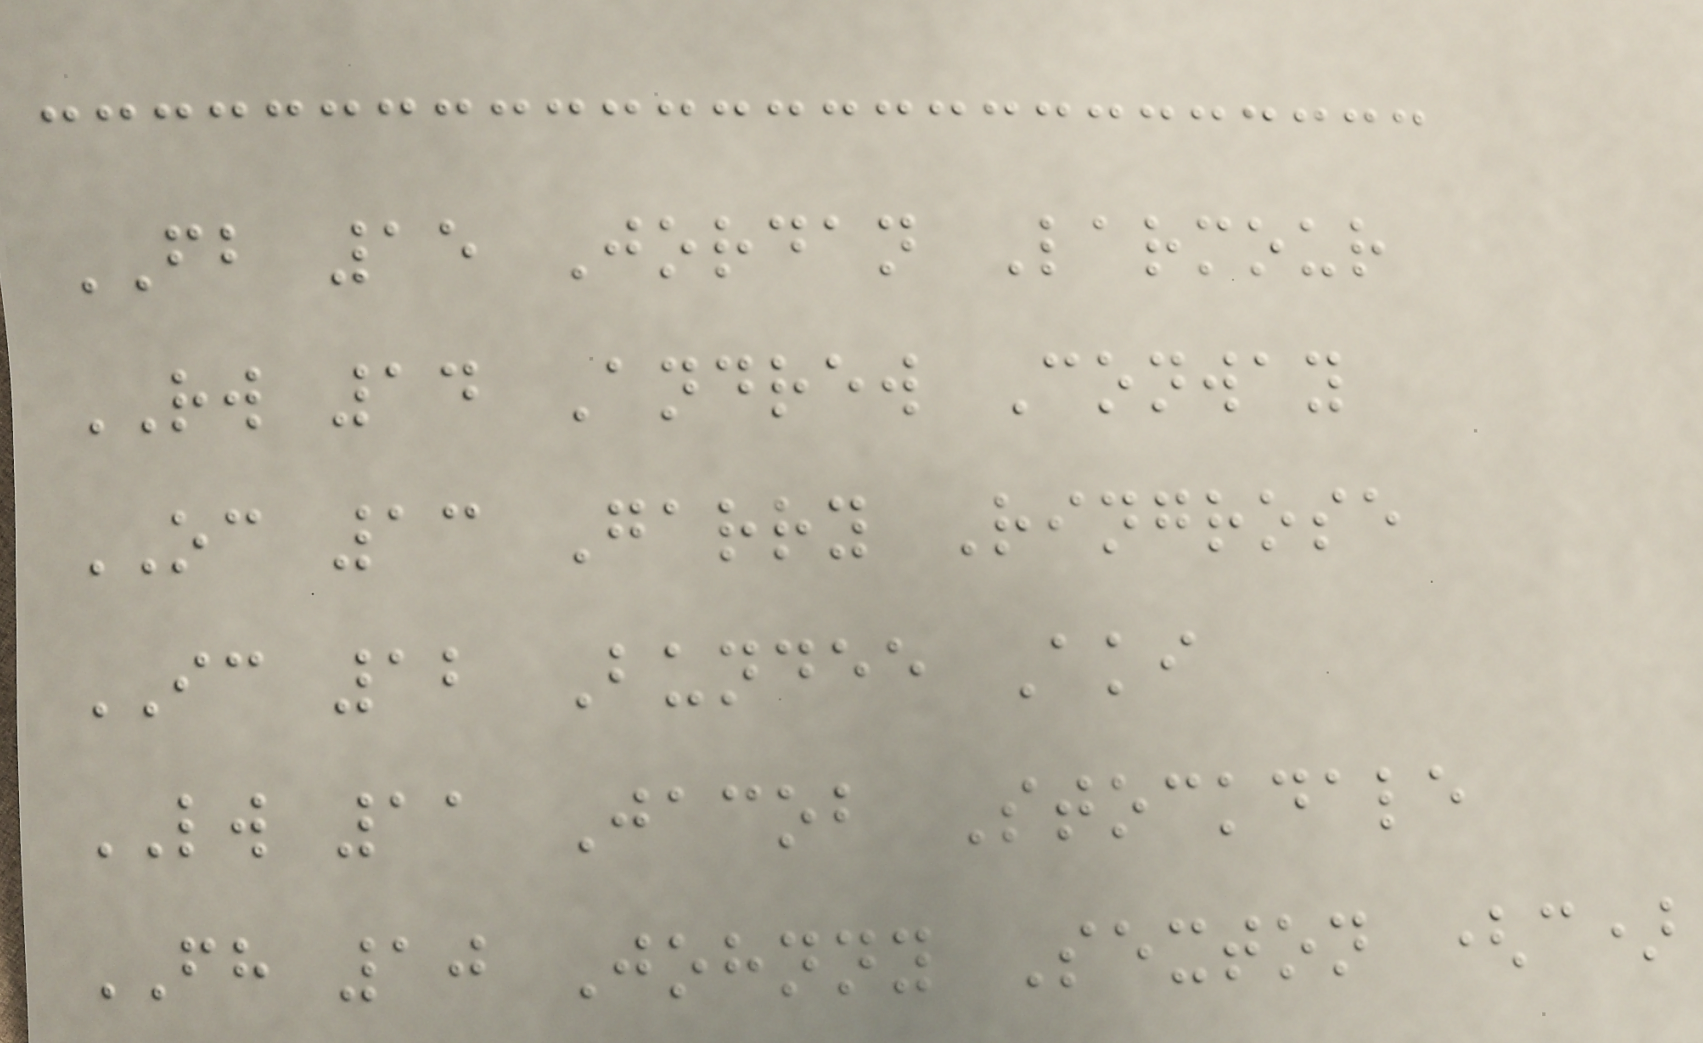FB 15 Jordan Larmour
RW 14 Andrew Conway
OC 13 Garry Ringrose
IC 12 Bundee Aki
LW 11 Jacob Stockdale
FH 10 Johnny Sexton (c)
